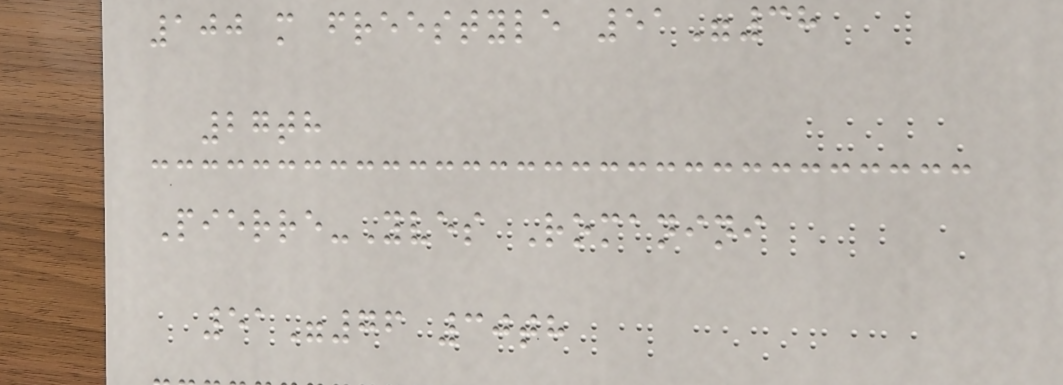100 m freestyle 51"38
27th
Pierre-Yves Romanini
51"76 30th
